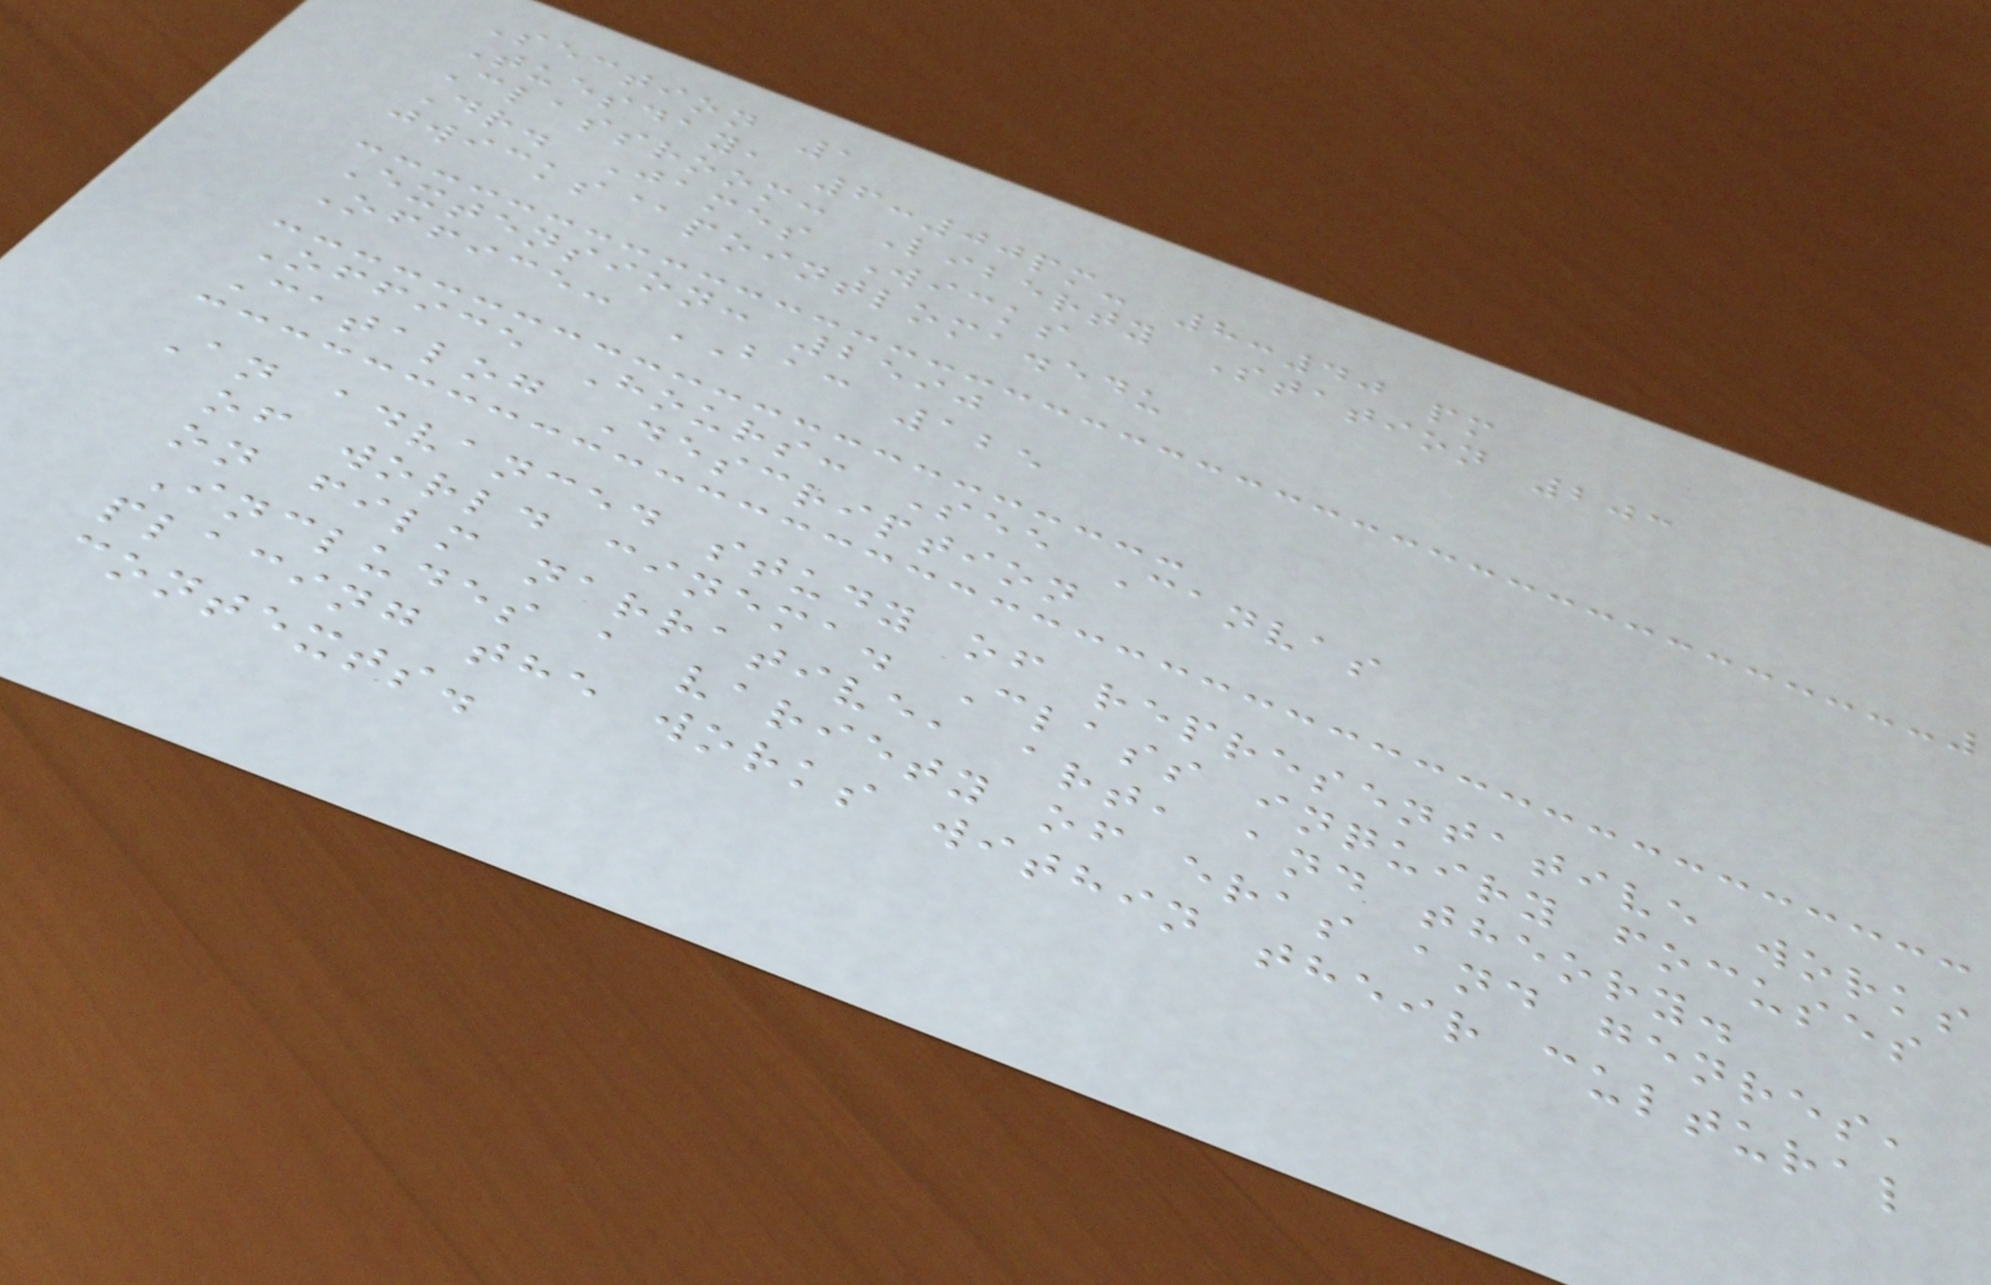Section 1
Tuesday, 6:00pm- 8:40 pm
Classroom: Liberty Station 203
Dr. James Wicks
jwicks@pointloma.edu
Extension: 2590
Office: BAC 125
Office Hours: See Canvas
Catalog Description
An advanced study of representative works
of world cinema. Class inquiry focuses
on film narrative, art, and theory.
Includes a variety of eras and genres,
placing the works within their cultural
contexts.
